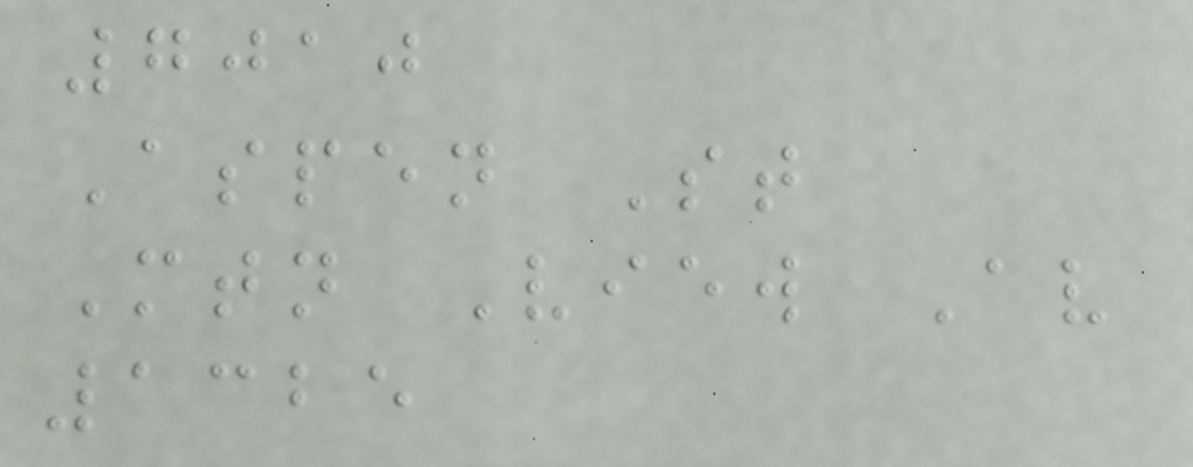7010
Aspen St
Mtn View Av
1325
